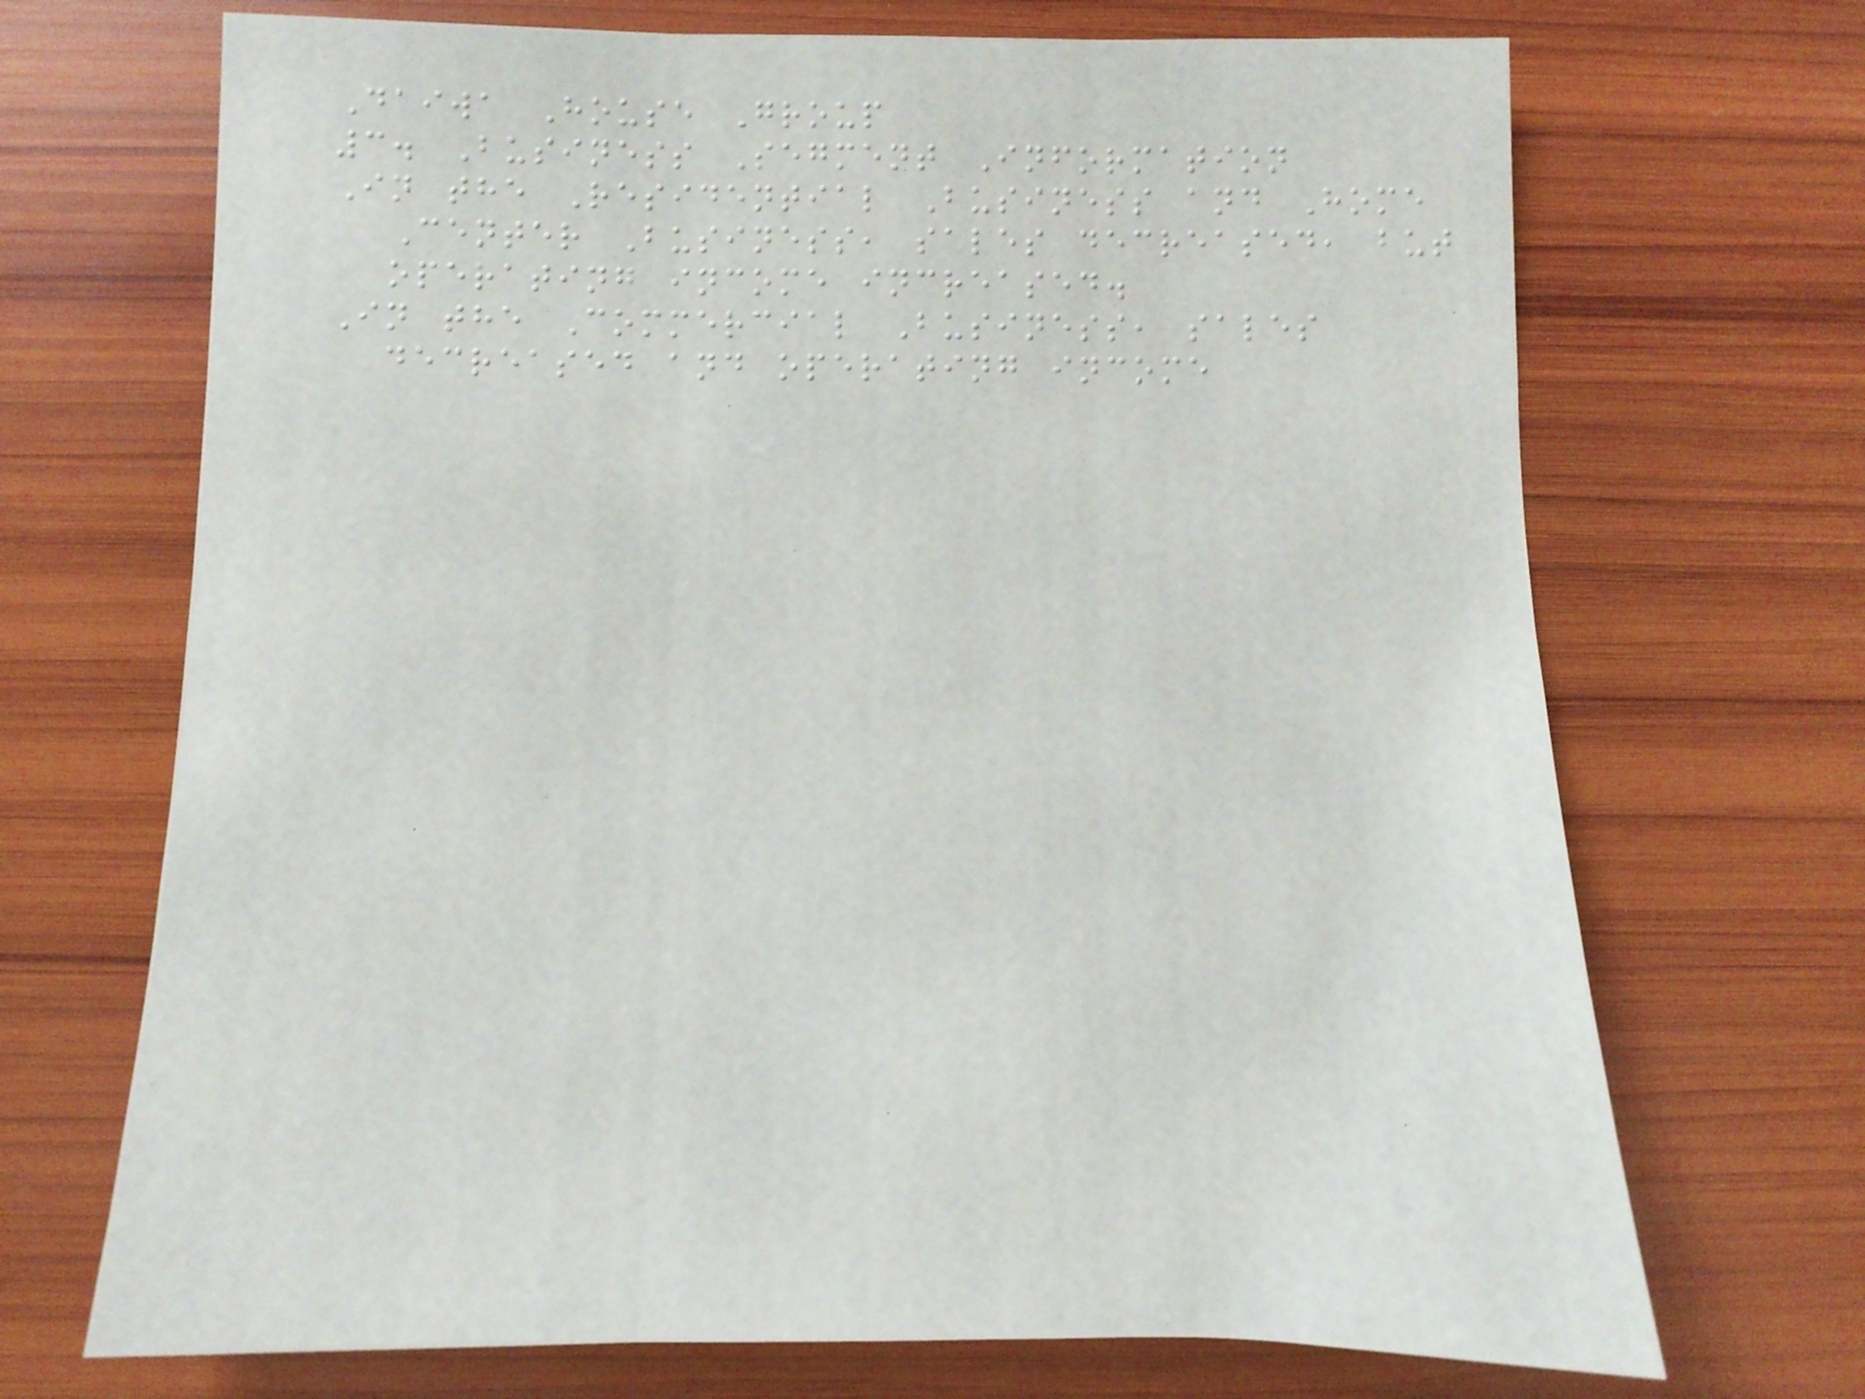Daiwa House Group
3. Business Segment Information
In the Residential Business and Home
Center Business, sales decreased, but
operating income increased.
In the Commercial Business, sales
decreased and operating income
